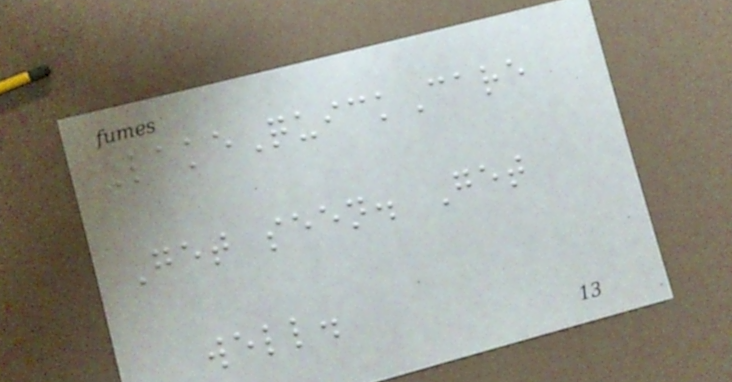LakeQuickCare
Get seen. Get
well.
